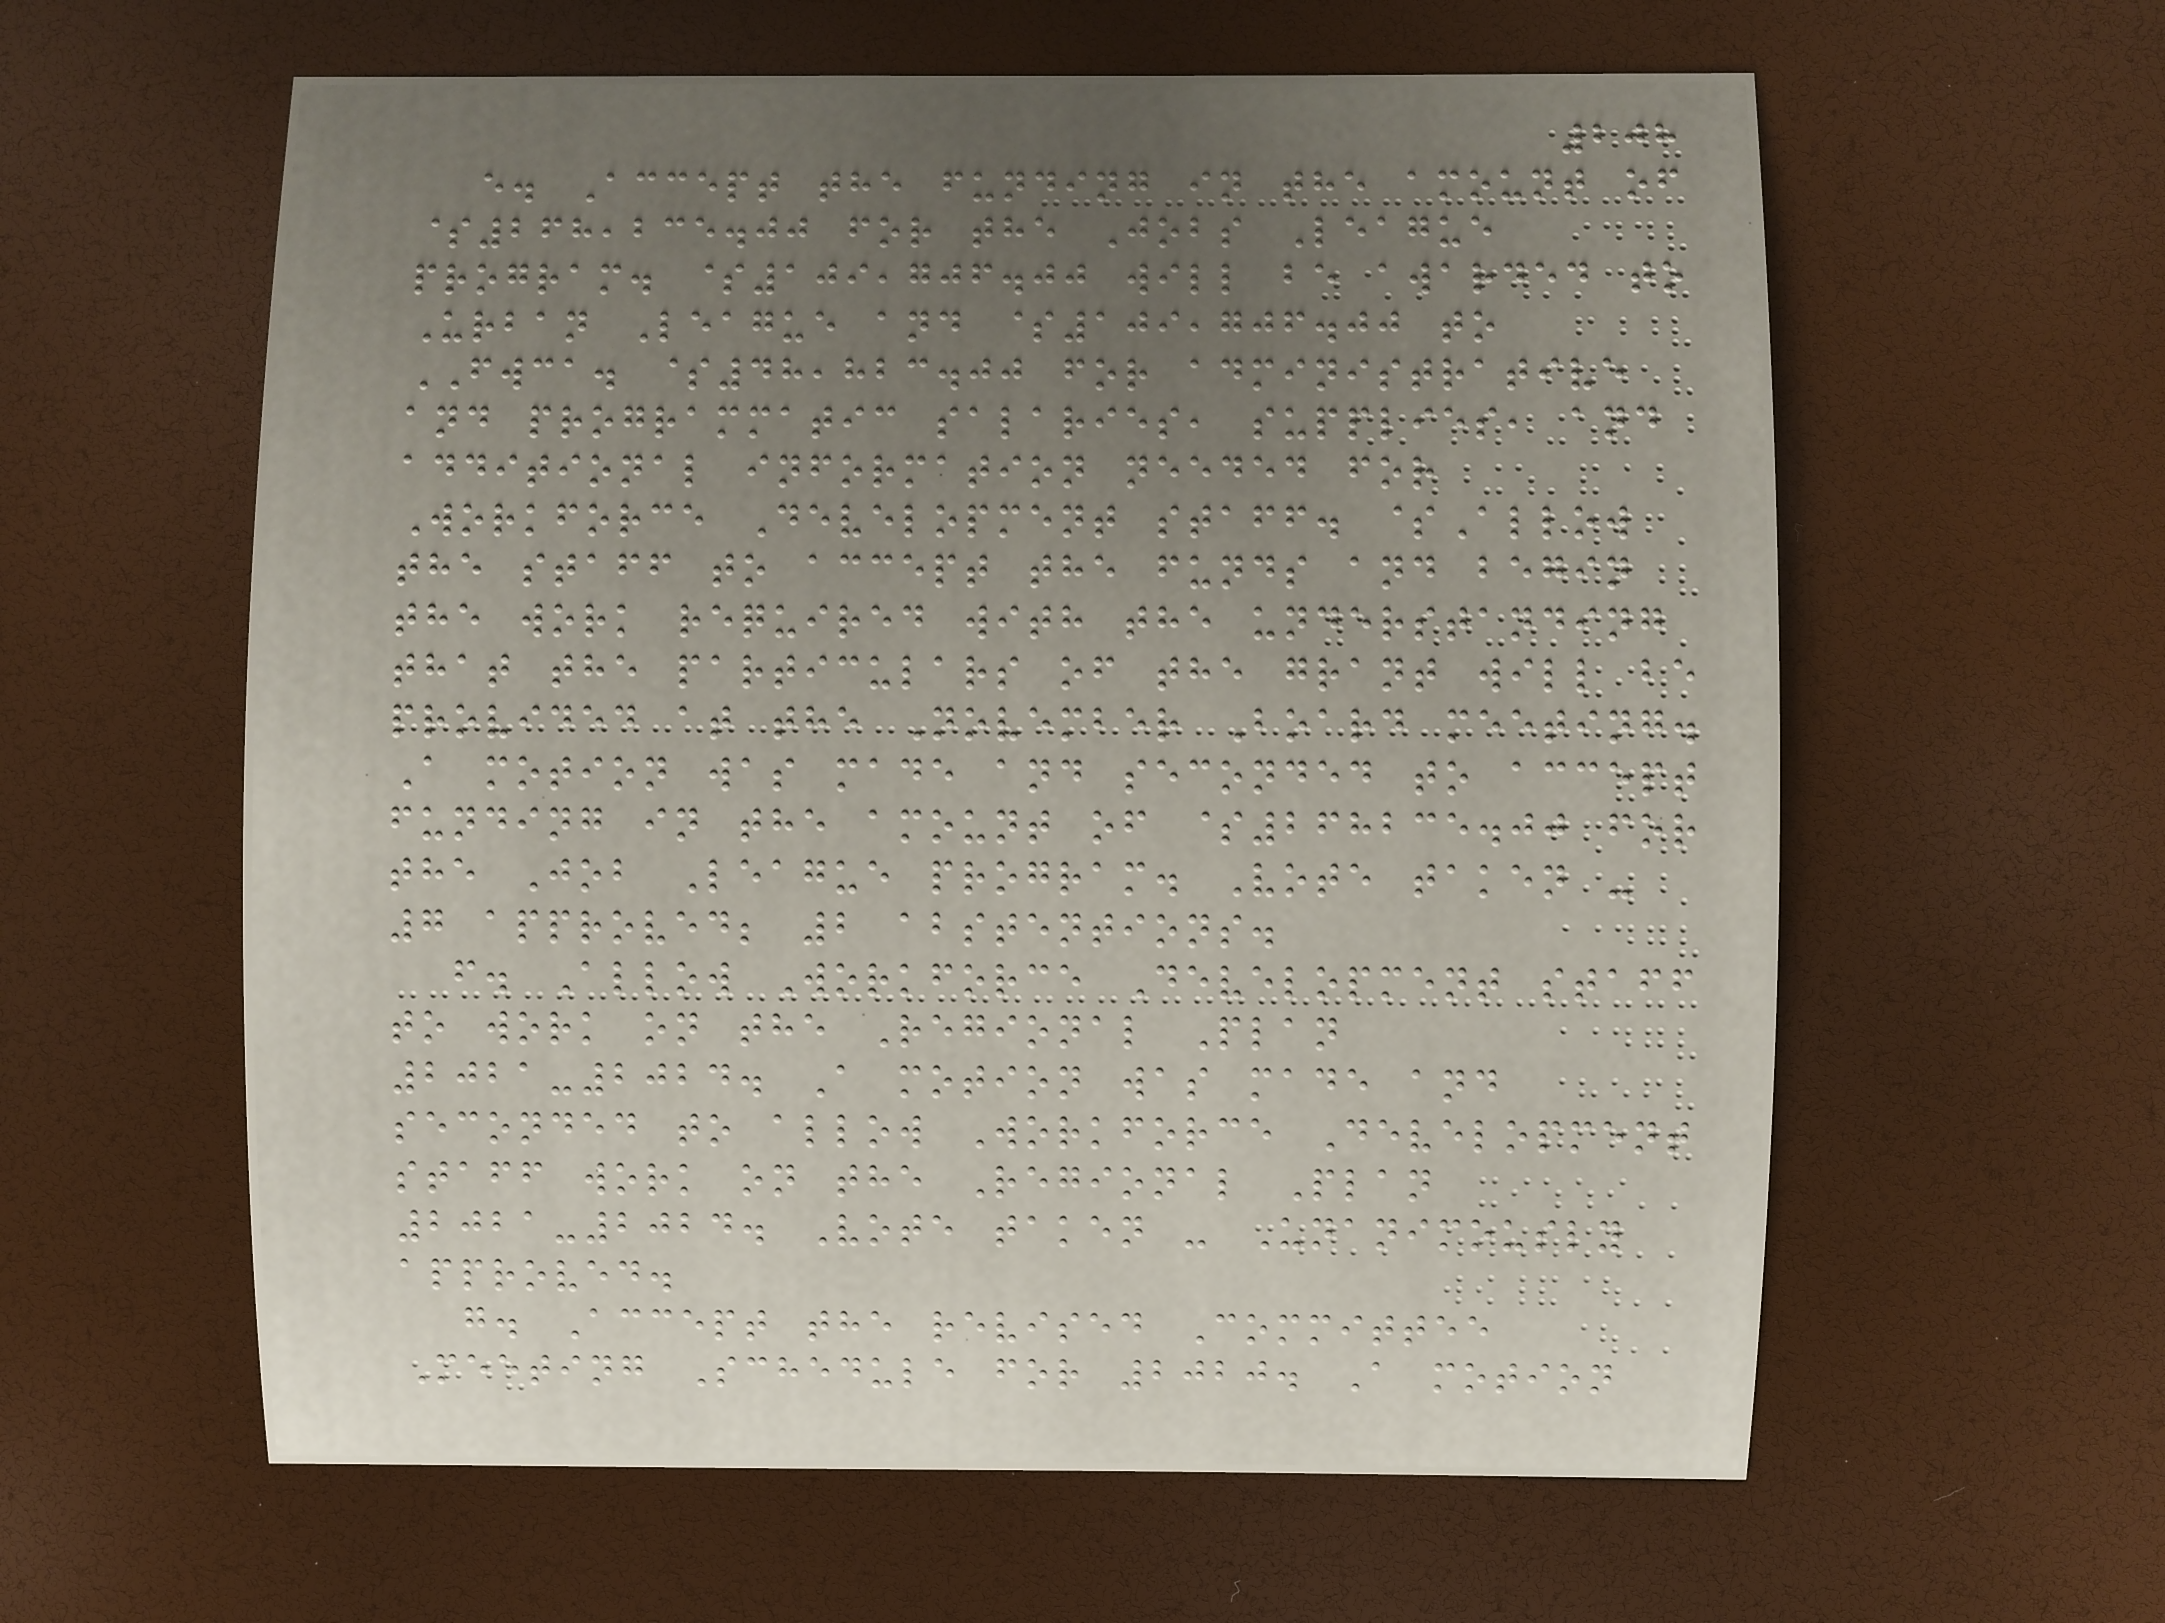208
e. Accept the funding in the amount of
$268,235.00 for the Jobs League
program. $109,706.00 will be awarded to
Urban League and $109,706.00 to
FWCA. $48,823.00 for administrative
and programmatic salaries, supplies, and
additional information needed for
Workforce Development staff. $Allow
the staff to accept the funds and begin
the work required with the understanding
that the particulars of the grant will be
provided at the November Board meeting.
A motion was made and seconded to accept
funding in the amount of $268235.00 for
the Job League program. Vote taken -
7 approved; 2 abstentions.
f. Allow Workforce Development staff
to work on the Regional Plan
2021-2024. A motion was made and
seconded to allow Workforce Development
staff work on the Regional Plan
2021-2024. Vote taken - Unanimously
approved.
g. Accept the revised Committee
Meeting Schedule for 2020. A motion
